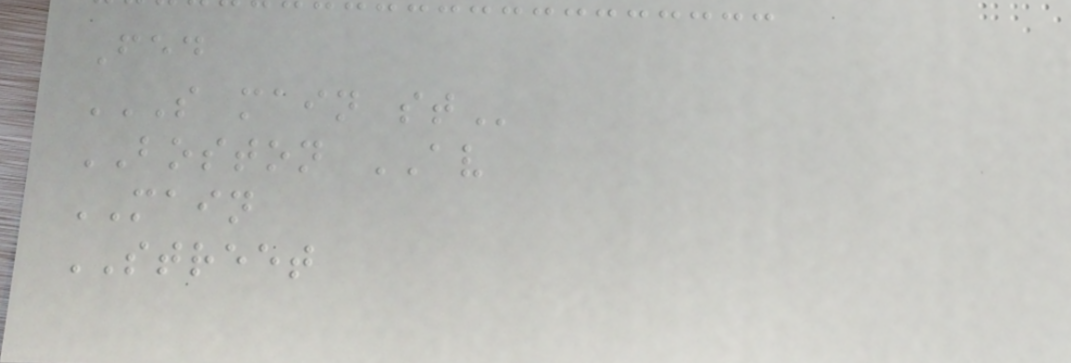Fed
S MAIN ST
BOSTON AV
MAIN
STREET
